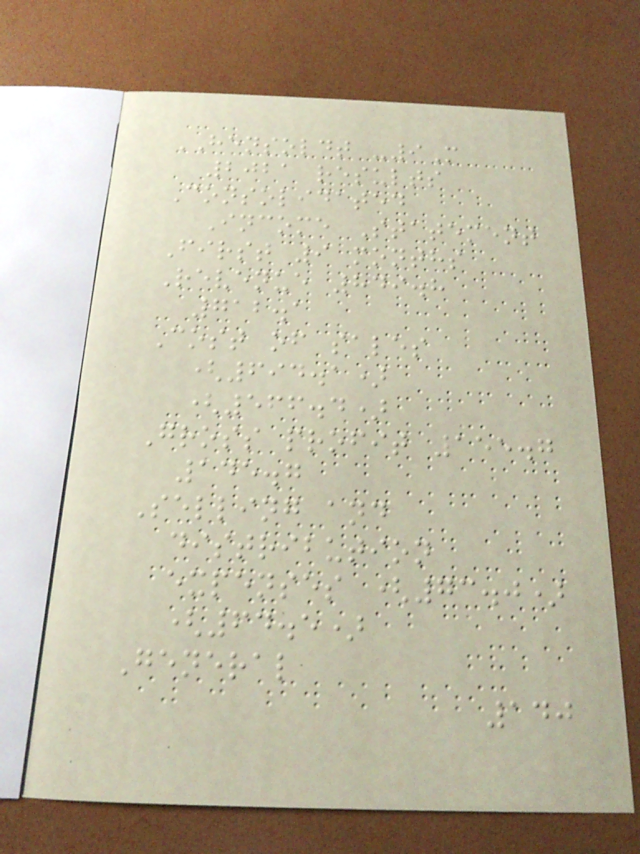HENSOLDT -9M
2021 results
Consolidated
Income Statement
First 9 months
Revenue 849.8
712.1
Cost of sales
(694.1)
(566.4)
Gross profit 155.7
145.7
Selling and
distribution
expenses (73.0)
(64.5)
General
140
